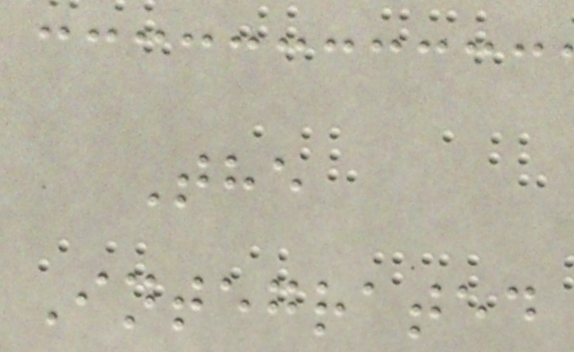The
Integrated
